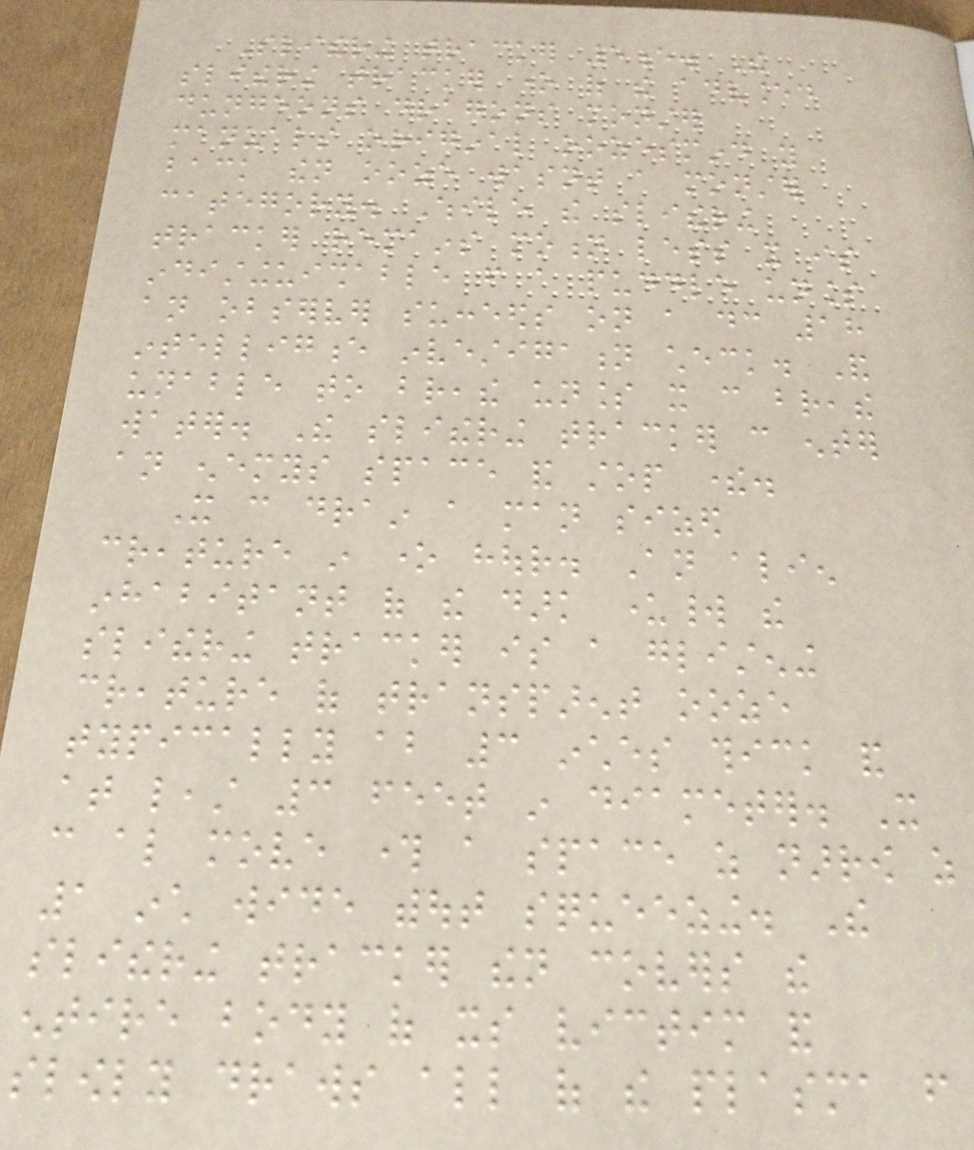Slithering tracker 5e. The
slithering tracker one of the advanced
dungeons dragons monster
manuals original oozesmind you
back then ooze wasnt a monster
category. While the slithering
tracker remains motion less it is
indistinguishable from a puddle unless
an observer succeeds on a dc 18
intelligence investigation check. And
unable to breathe unless it can breathe
water. The slithering tracker can enter
an enemys space and stop there.
It can drain a man sized
creature in one hour. An alien
inhabitant of the dark underworld the
slithering tracker is a glistening
creature of transparent ooze
typically about 3 inches thick and
at least 3 feet in diameter. It
can also move through a space as narrow as
1 inch wide without squeezing. The
slithering tracker then covers the
entire body of its victim and
slowly draws all of the plasma from
